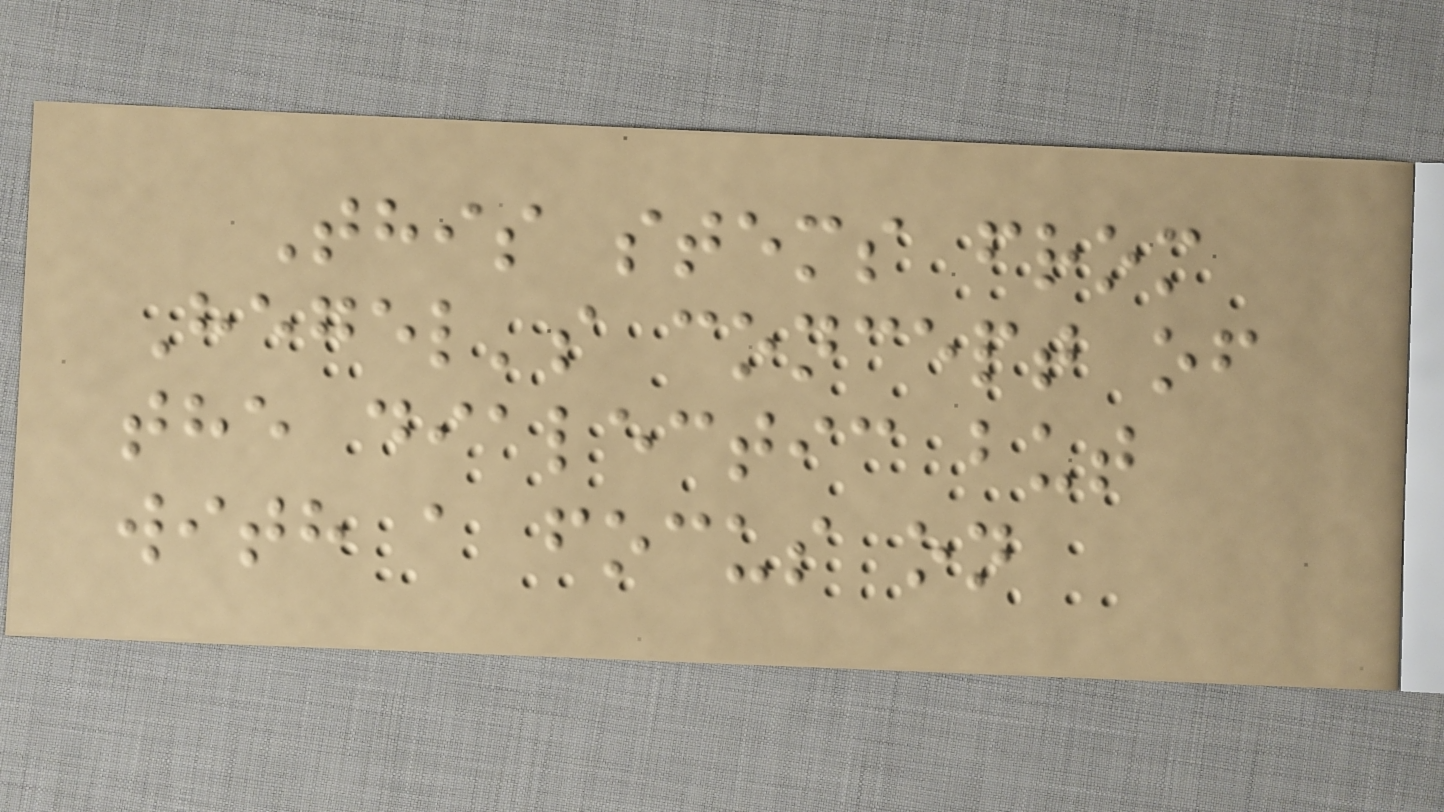This stems from
Hegel's concept of
the dialectic but
with a focus on
